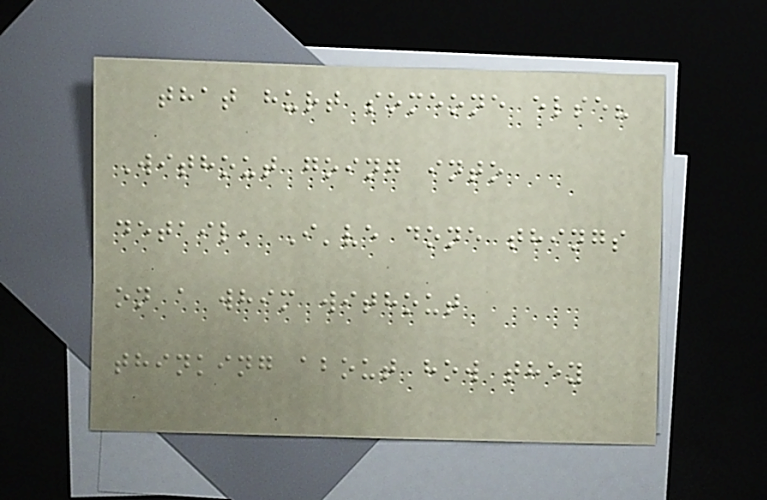that hurt someone else?
Without going into
detail, I've done things
on a whim without
thinking about how they
